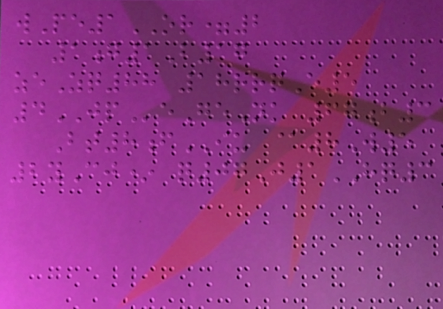wPe1OR=2
1g1B17
zeZq88 18rrqE5
4JPeGeNk 67b3
Bt8fIU @8W5
2yCj* q07J1HQ3
